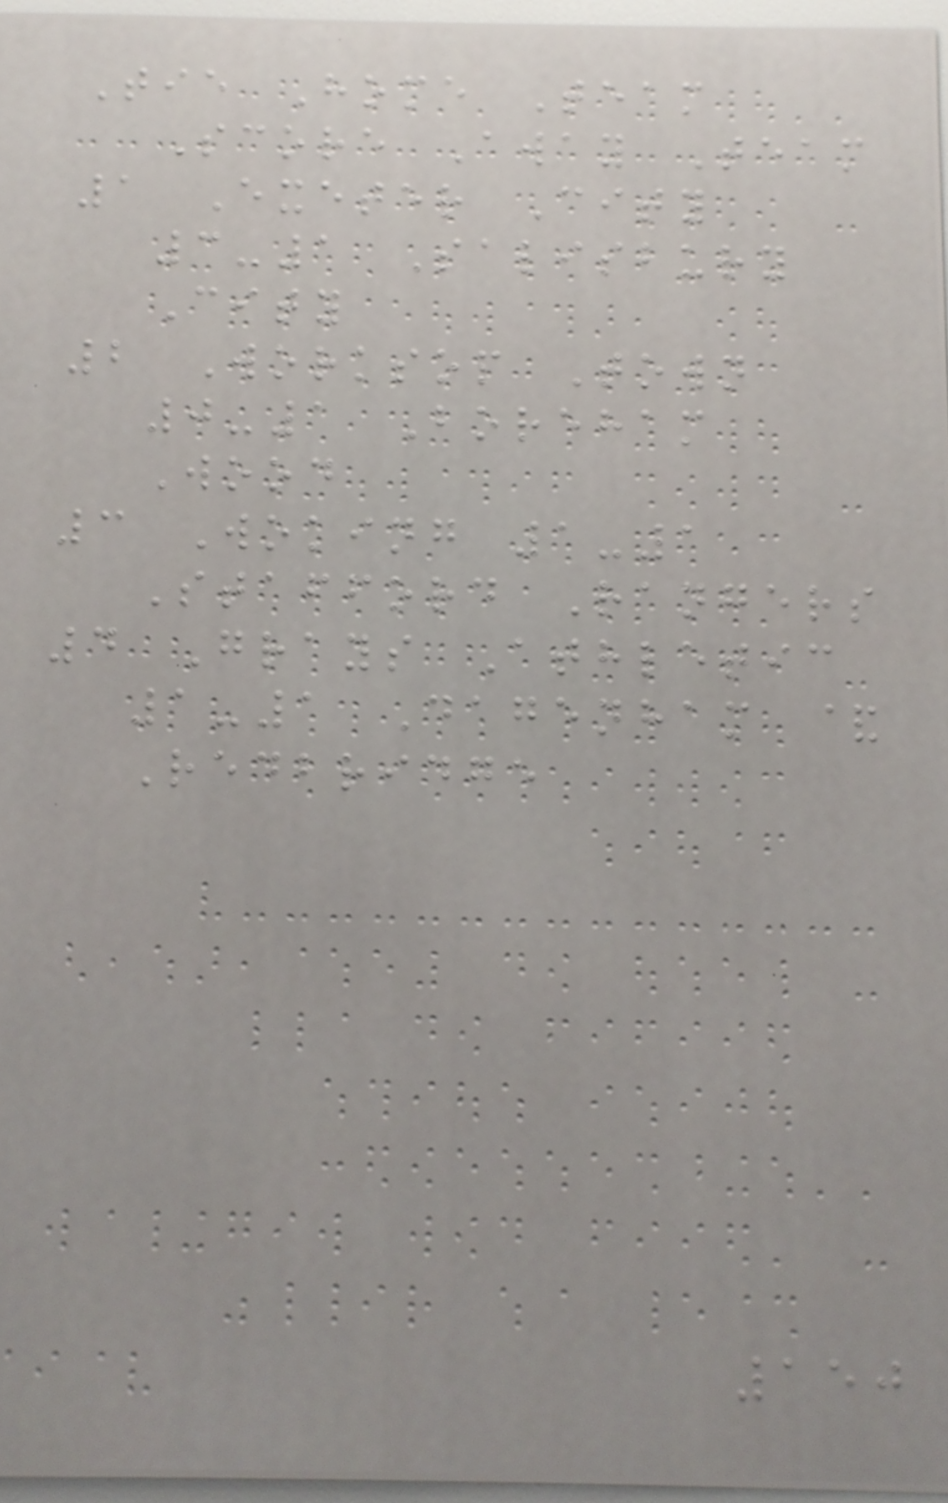Tie Home Team
Score Away Team
1 Exeter City
3-1 Salisbury
City
2 Worksop Town
0-1 Boreham
Wood
3 Woking 1-1
Stafford Rangers
4 Grays Athletic
1-1 Dagenham &
Redbridge
150
